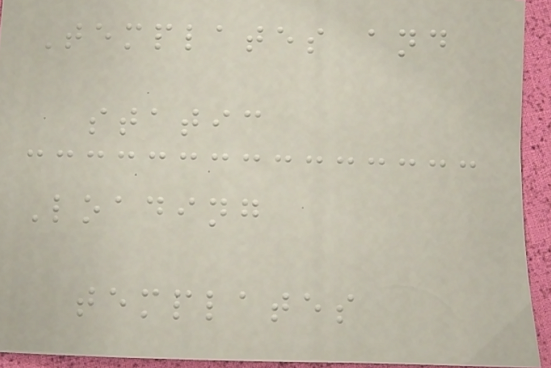Templates and
static
Loading
templates
